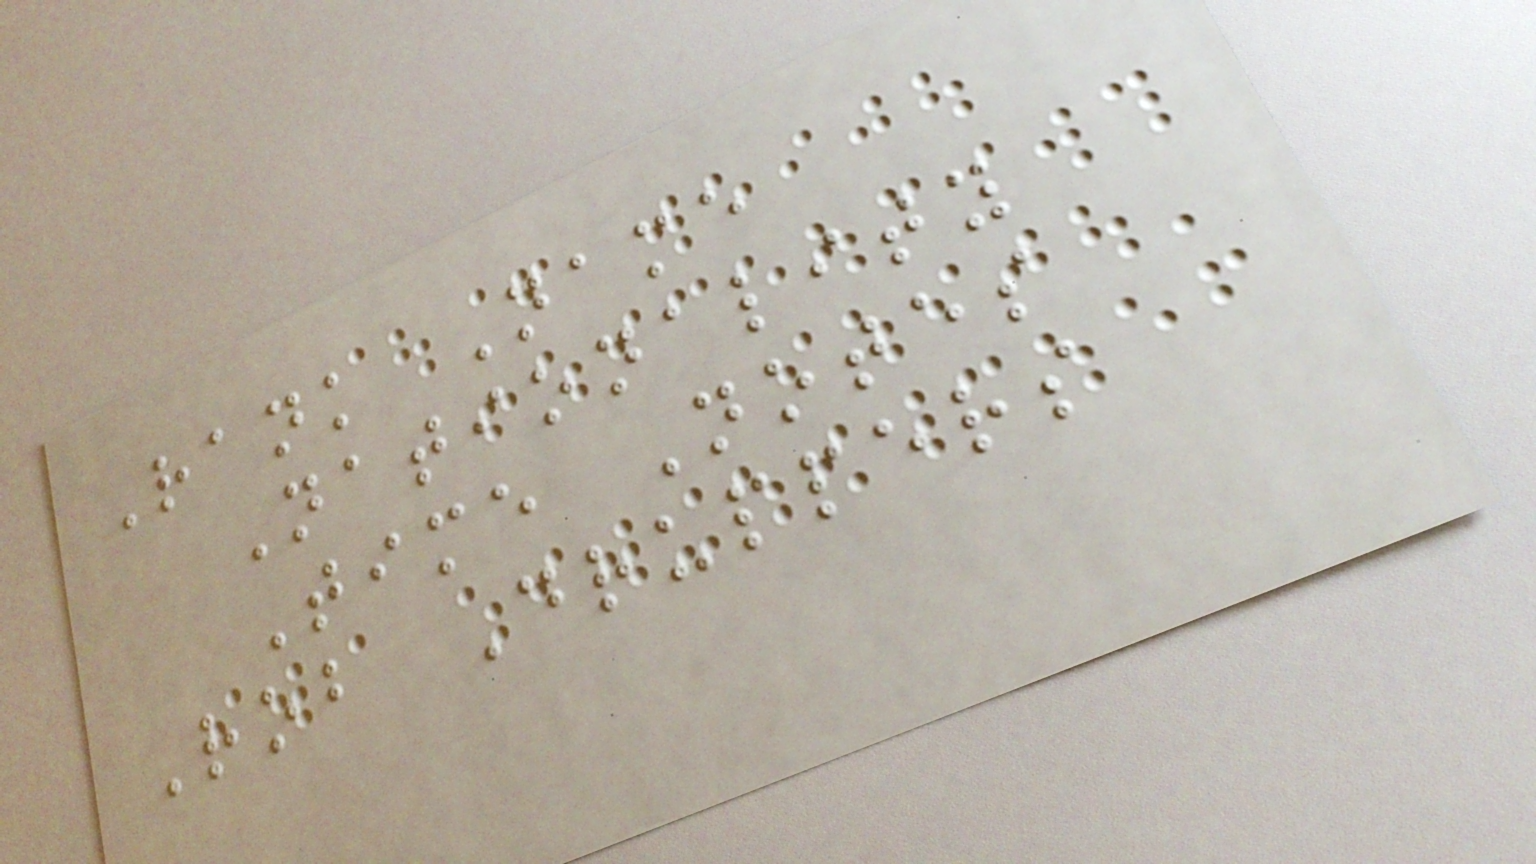Rank Name
Nationality
Time Notes
Rob Druppers
